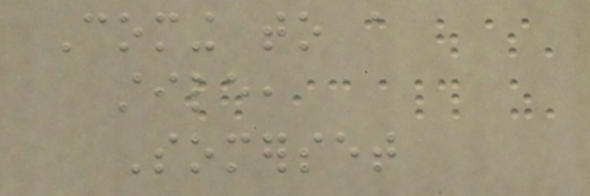Coming to a
stile,
Somerset
